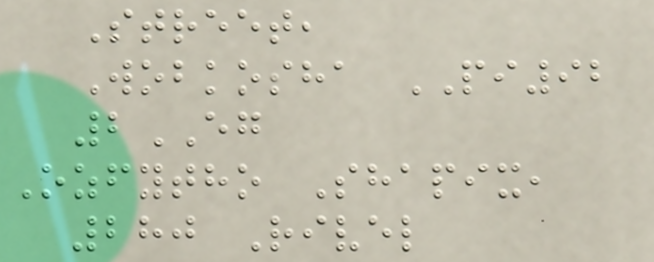Street,
Wobkosha PI92
2EG
Ozfytho Shapix,
280 Rivel
